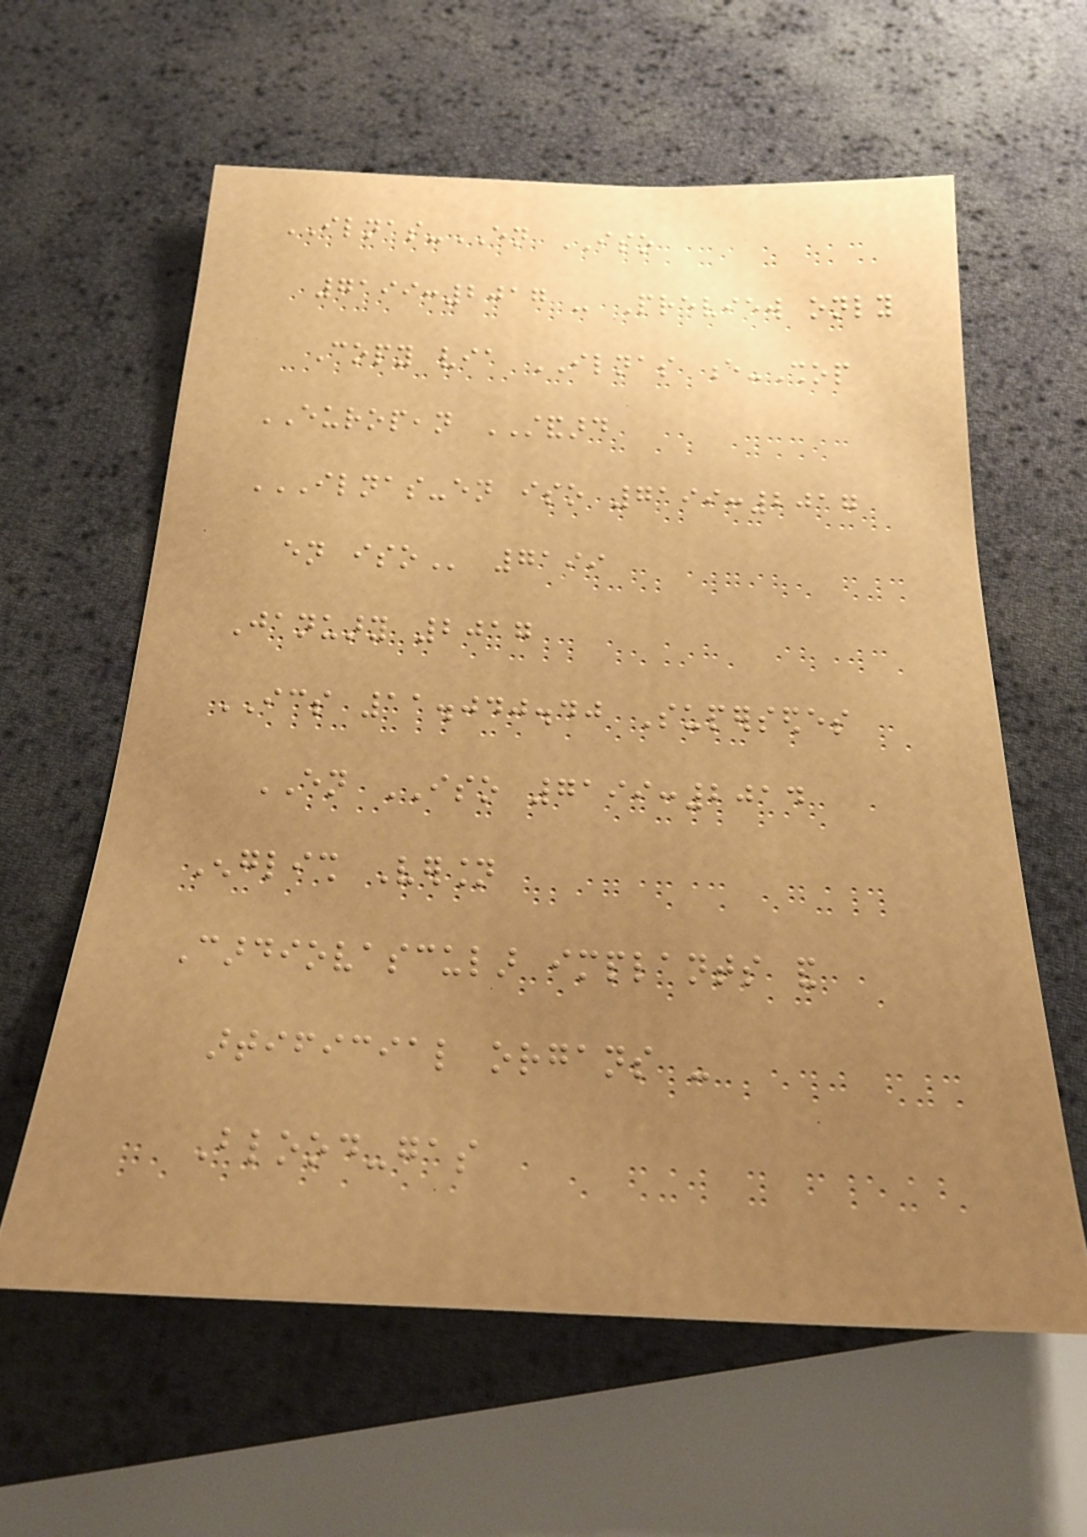ILNAS-EN ISO
7199:2017 - Preview only
Copy via ILNAS e-Shop
EUROPEAN STANDARD
ILNAS-EN ISO 7199:2017
EN ISO 7199
January 2017
ICS 11.040.40 Supersedes
EN ISO 7199:2014
English Version
Cardiovascular implants and
artificial organs -
Blood-gas
